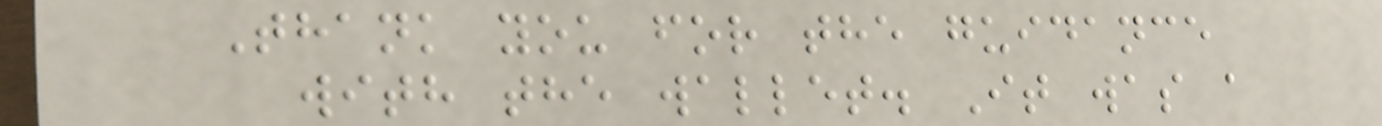Thank you for the guidance
with the wallet. It was a
